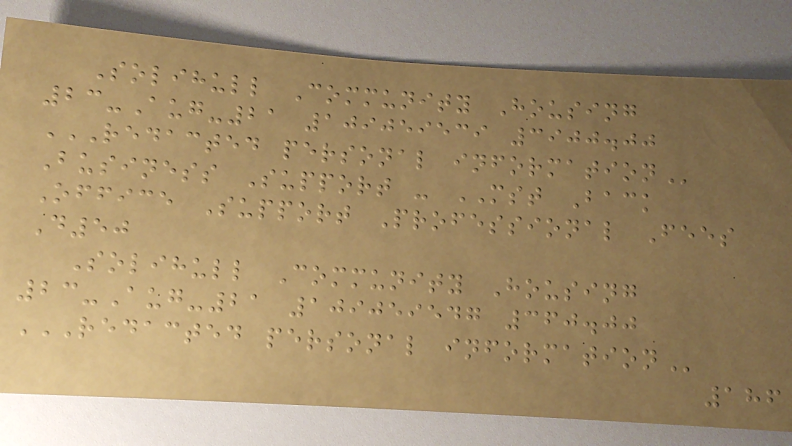Solihull Community Housing
23-Aug-21 109059539 3900.00
REDACTED PERSONAL INFORMATION
Business Support - MST Back
Office Support Professional Fees
D50
Solihull Community Housing
23-Aug-21 109059547 360.00
REDACTED PERSONAL INFORMATION
186
